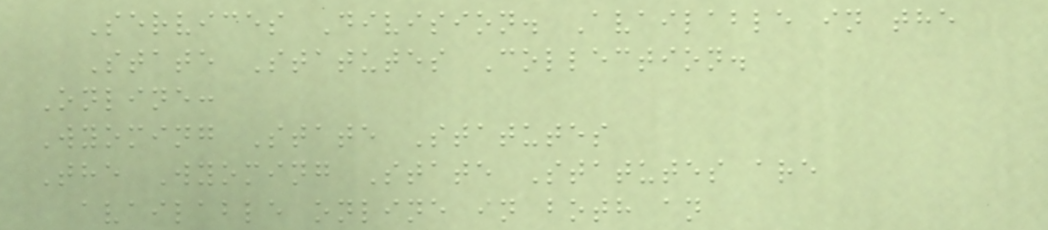Services Division. Available in the
State Statutes Collection.
Online:
Wyoming State Statutes
The Wyoming State Statutes are
available online in both an
